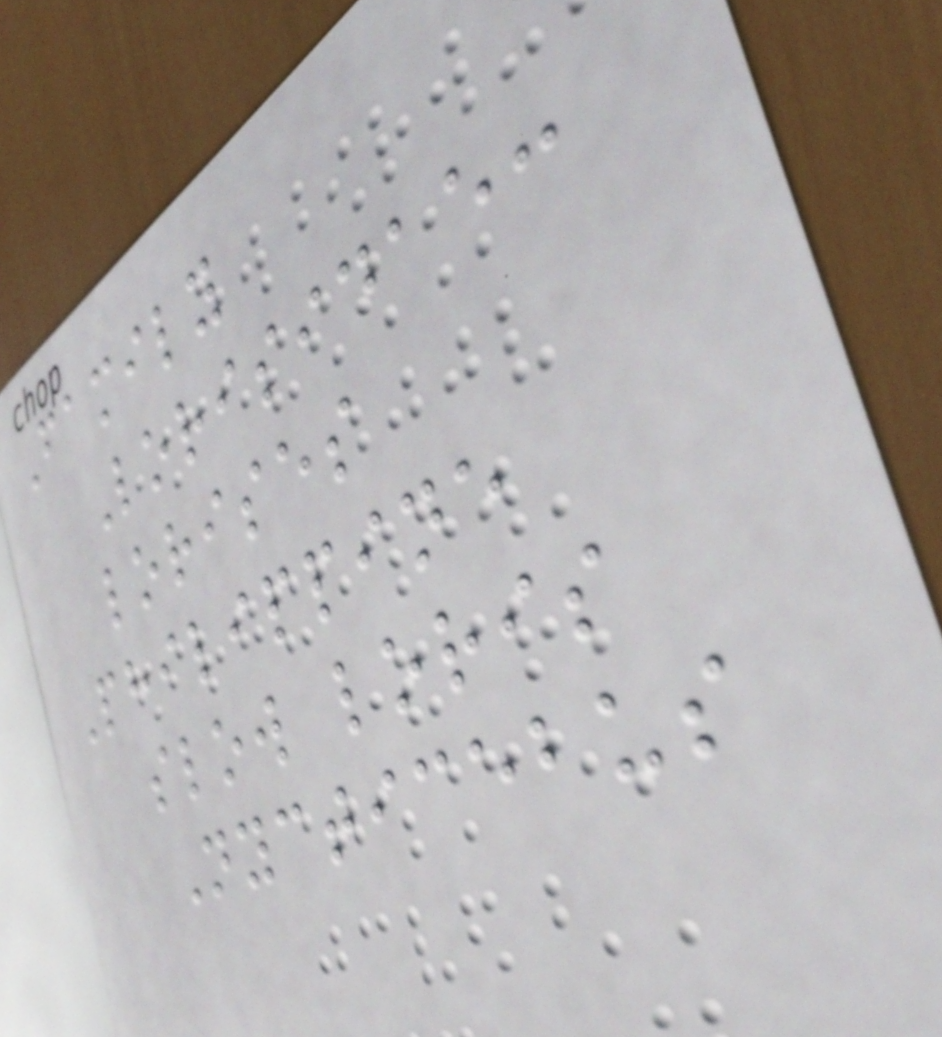Family
Lorisidae:
lorises
Philippine
slow loris
Nycticebus
